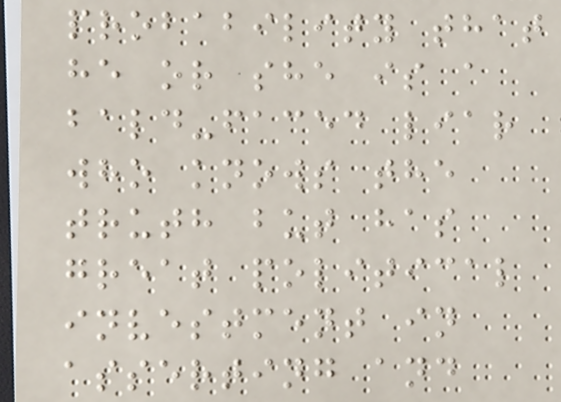probability that
he or she is a
bald-faced liar
who knows the
truth but has
great political
investment in
asserting and
